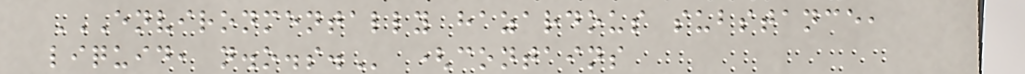ENVIRONMENTALLY HAZARDOUS SUBSTANCE,
LIQUID, N.O.S. (contains
